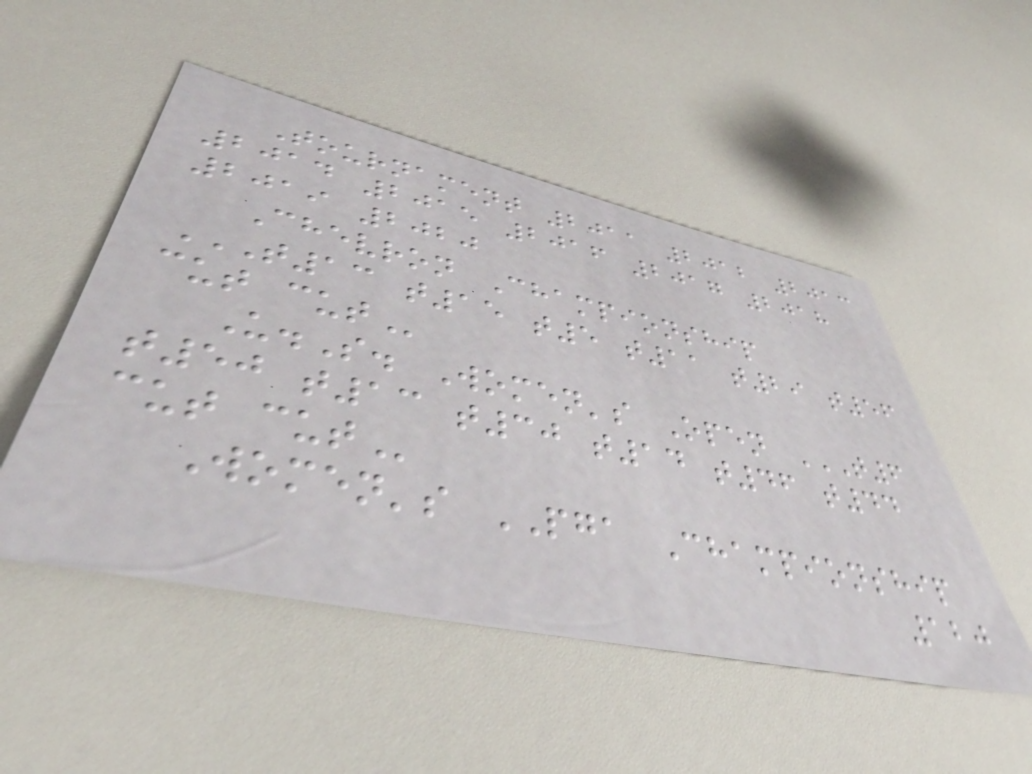Tournament 2011 2012 2013
2014 2015 2016 2017 2018
2019 2020
Chevron Championship
T13 T15 T5 T11 T29 T56
CUT CUT
U.S. Women's Open T6
T50 T13 T30 T14 T46 T44
CUT CUT
Women's PGA Championship
120
